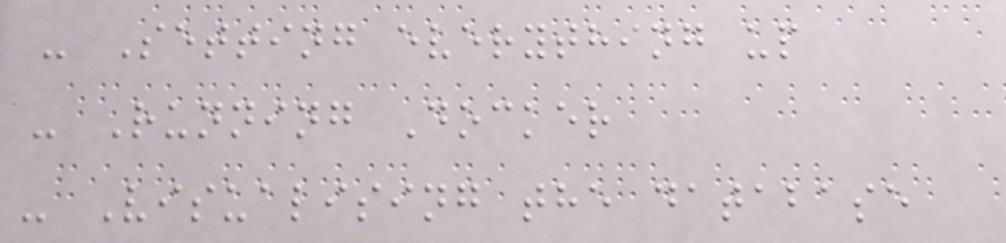- Setting everything up
- Running Docker
- Visualising the database
